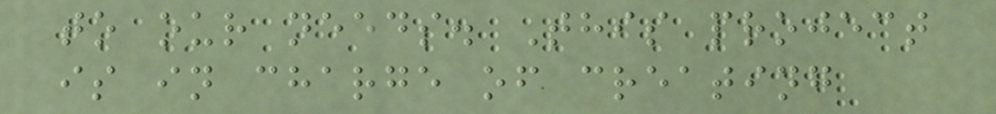to our needs. This project
is in charge of creating
